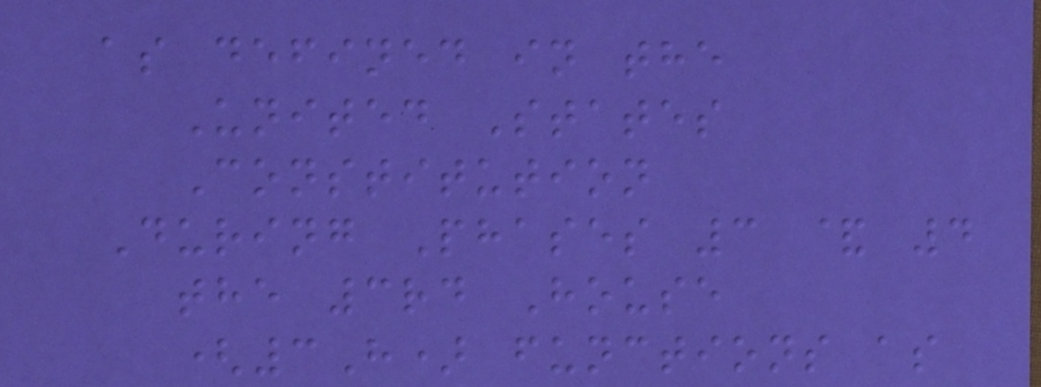as defined in the
United States
Constitution
During Phases 3 & 4
the 3rd House
(3H) functions as
